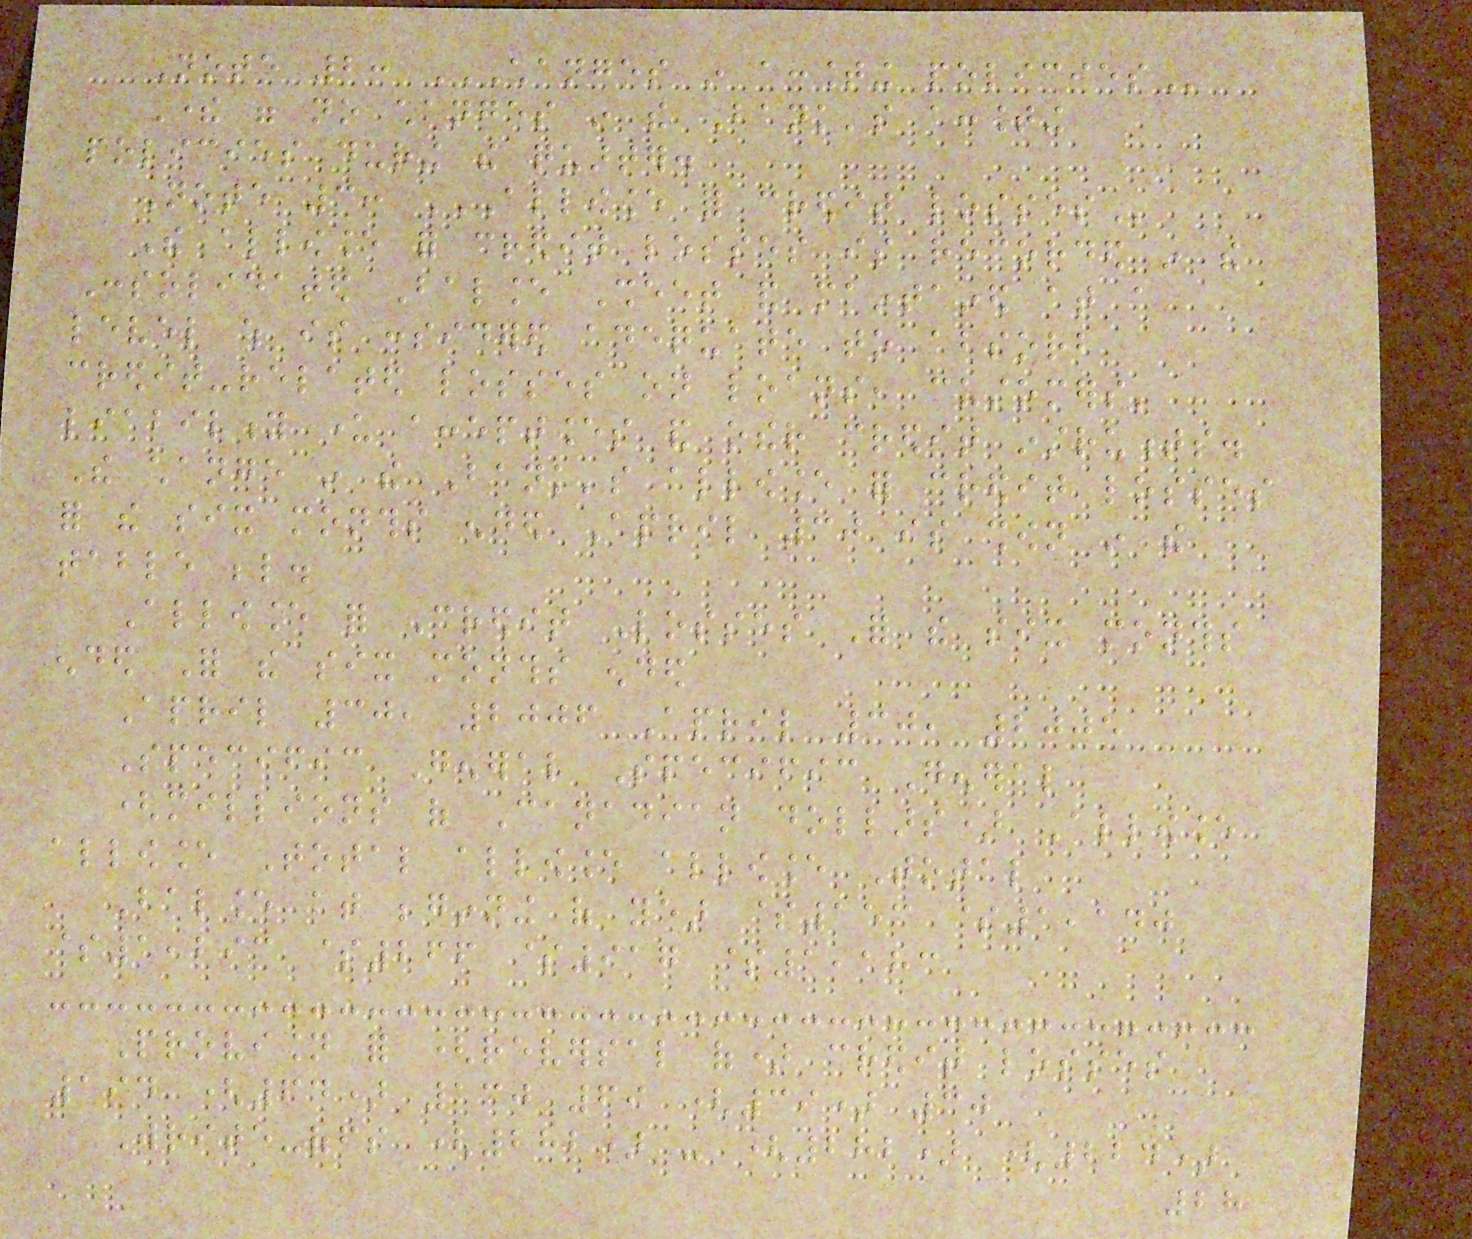Note 2: CHANGES IN ACCOUNTING POLICIES
There were no changes in the Bank's accounting
policies during the quarter.
Note 3: ALLOWANCE FOR CREDIT LOSSES
The allowance for credit losses is recorded in the
Consolidated Balance Sheet and maintained at a
level which is considered adequate to absorb
credit-related losses on loans, customers'
liability under acceptances and other credit instruments.
The change in the Bank's allowance for credit losses
for the six months ended April 30 is shown in the
table below.
Allowance for Credit Losses For the six months
ended For the six months ended
April 30, 2006 April 30, 2005
Specific General Specific General
(millions of Canadian dollars) Allowance
allowance Total allowance allowance Total
Balance at beginning of year $153 $1,140
$1,293 $266 $917 $1,183
Provision for (reversal of) credit losses
194 (64) 130 69 (39) 30
Write-offs (282) - (282) (224)
28
